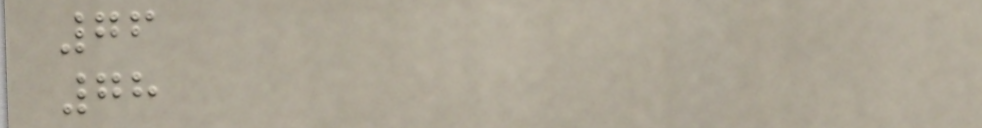76
78
